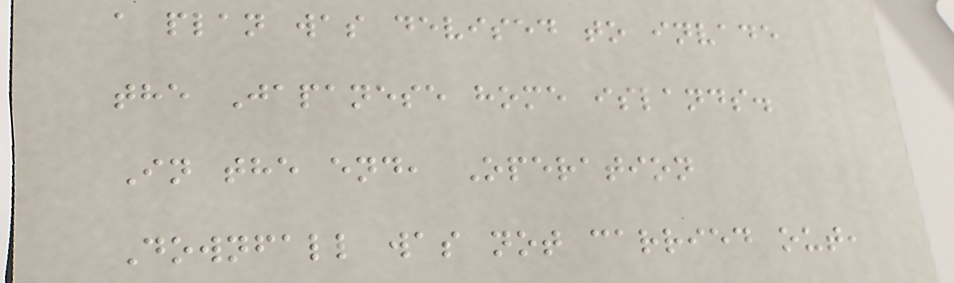a plan was devised to invade
the Japanese home islands.
In the end, Operation
Downfall was not carried out,
